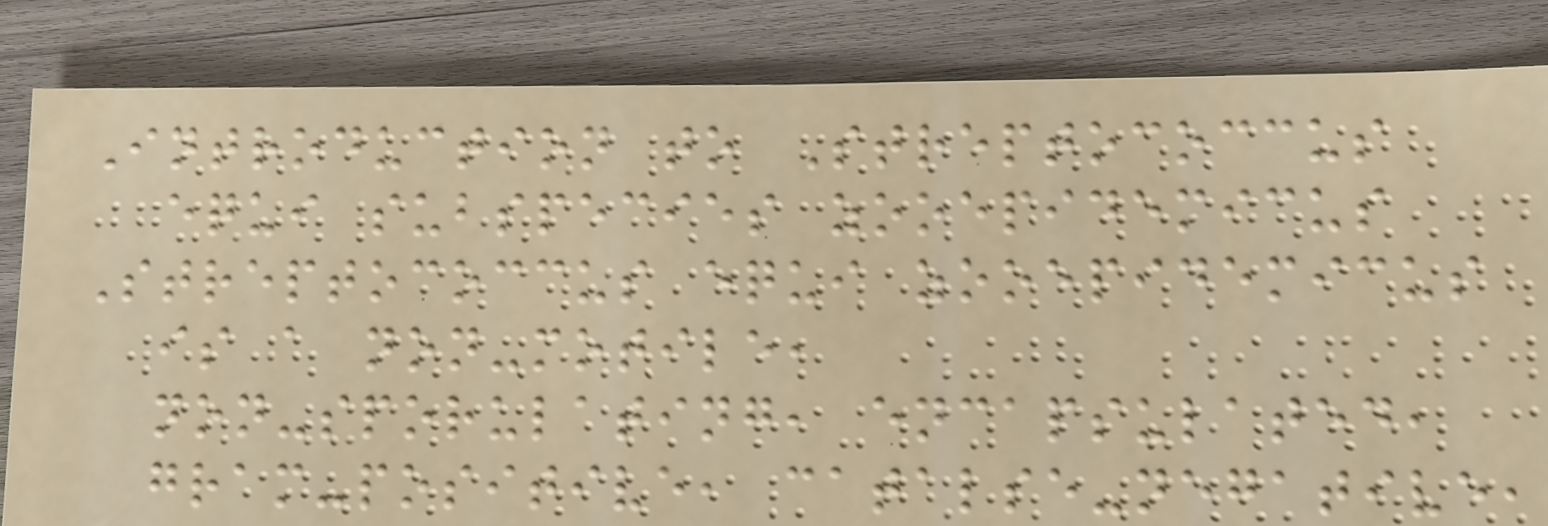Introduction to Streptococcus
equi subspecies zooepidemicus
Streptococcus equi zooepidemicus
is a non-motile,
non-sporulating, encapsulated,
gram-positive, catalse-negative,
